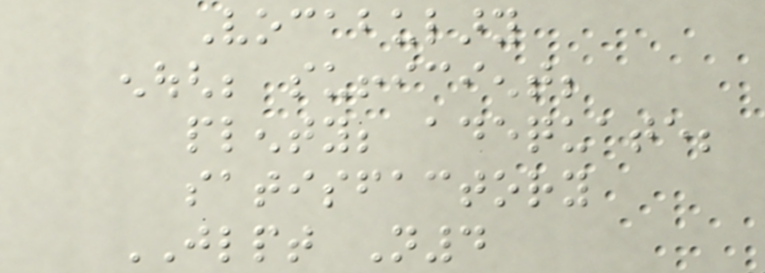Vocabulary
enough; sufficient;
plenty; adequate;
satisfactory
JLPT N4
